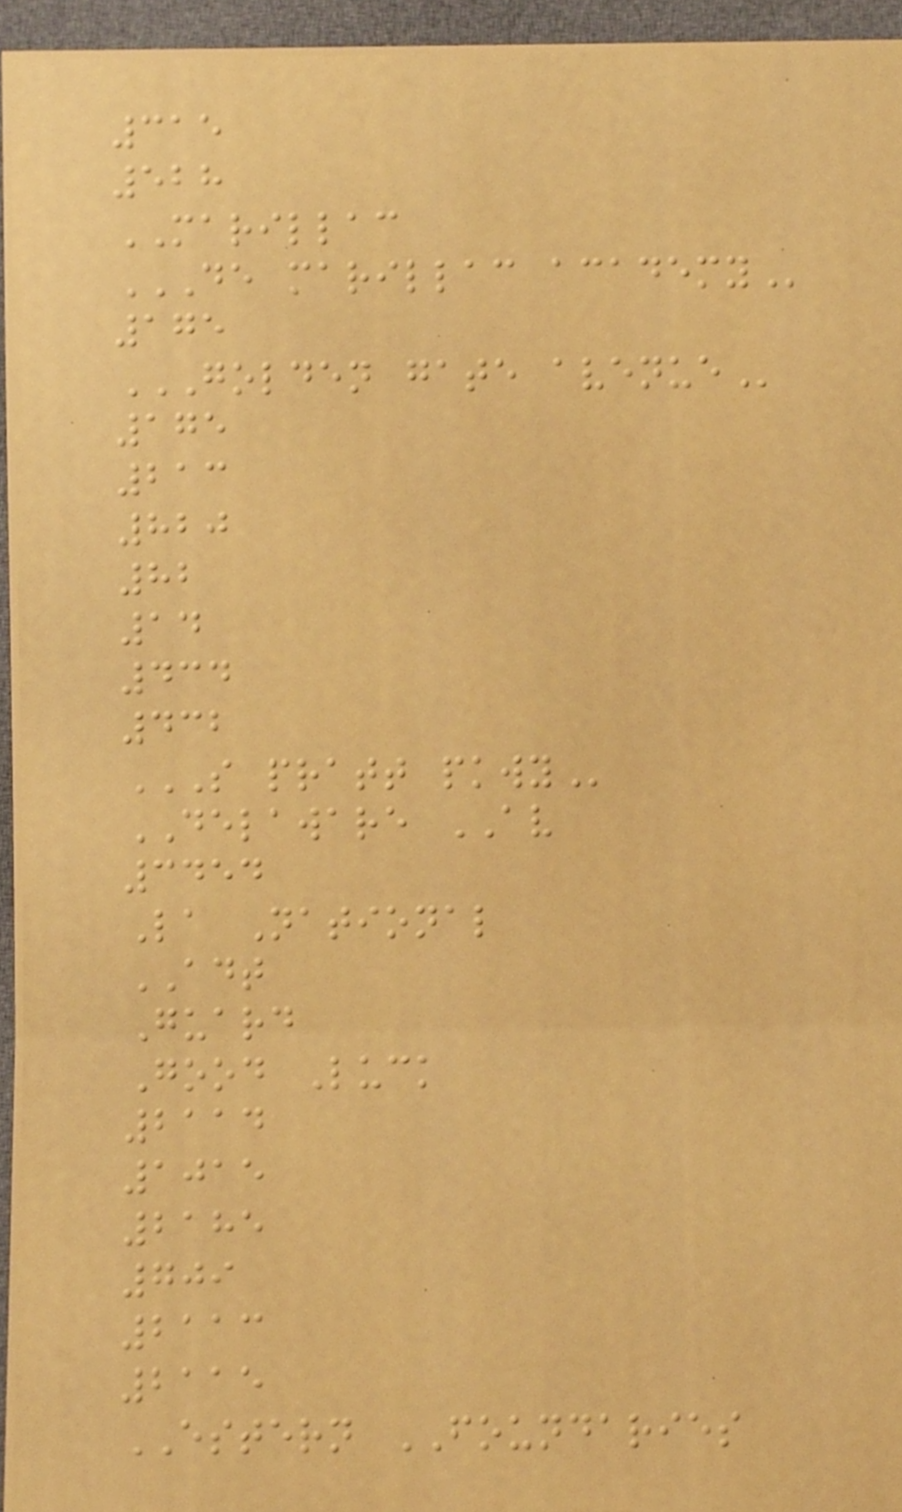315
528
MARILLAC
DE MARILLAC ACADEMY
175
GOLDEN GATE AVENUE
175
213
820
82
14
434
432
S PRATT PKWY
DELAWARE AV
3454
La National
ADT
Guard
Good Luck
2114
1015
2185
709
2113
2115
ESTERN FOUNDARIES
